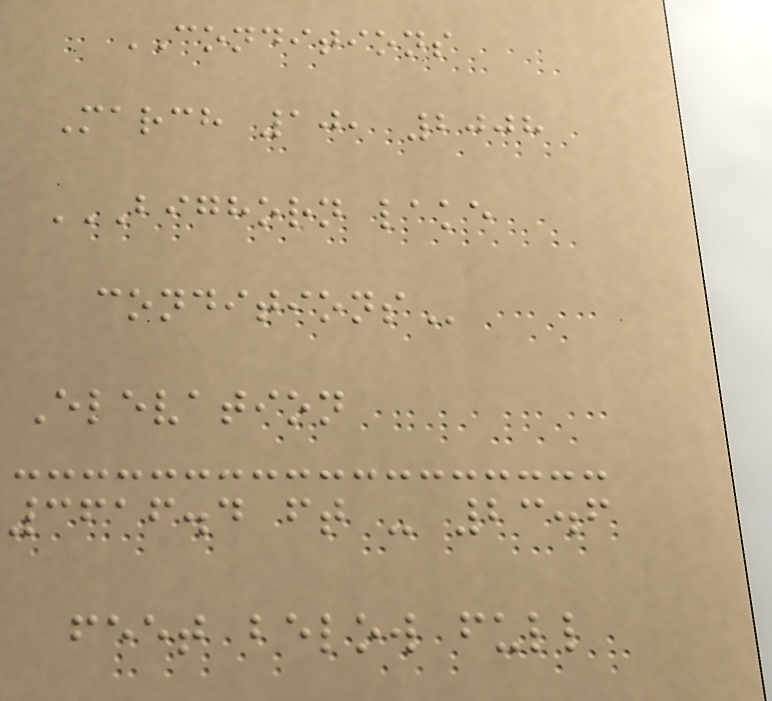CONDITIONS
March 10, 2008
BIGHORN LAKE
CONDITIONS
Elevation
3616.4 ft - 23.6
feet below full
